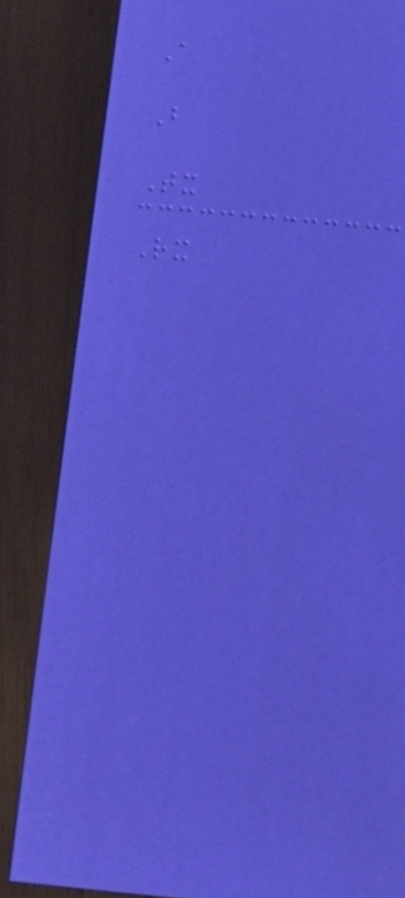A
B
Tx
Rx
